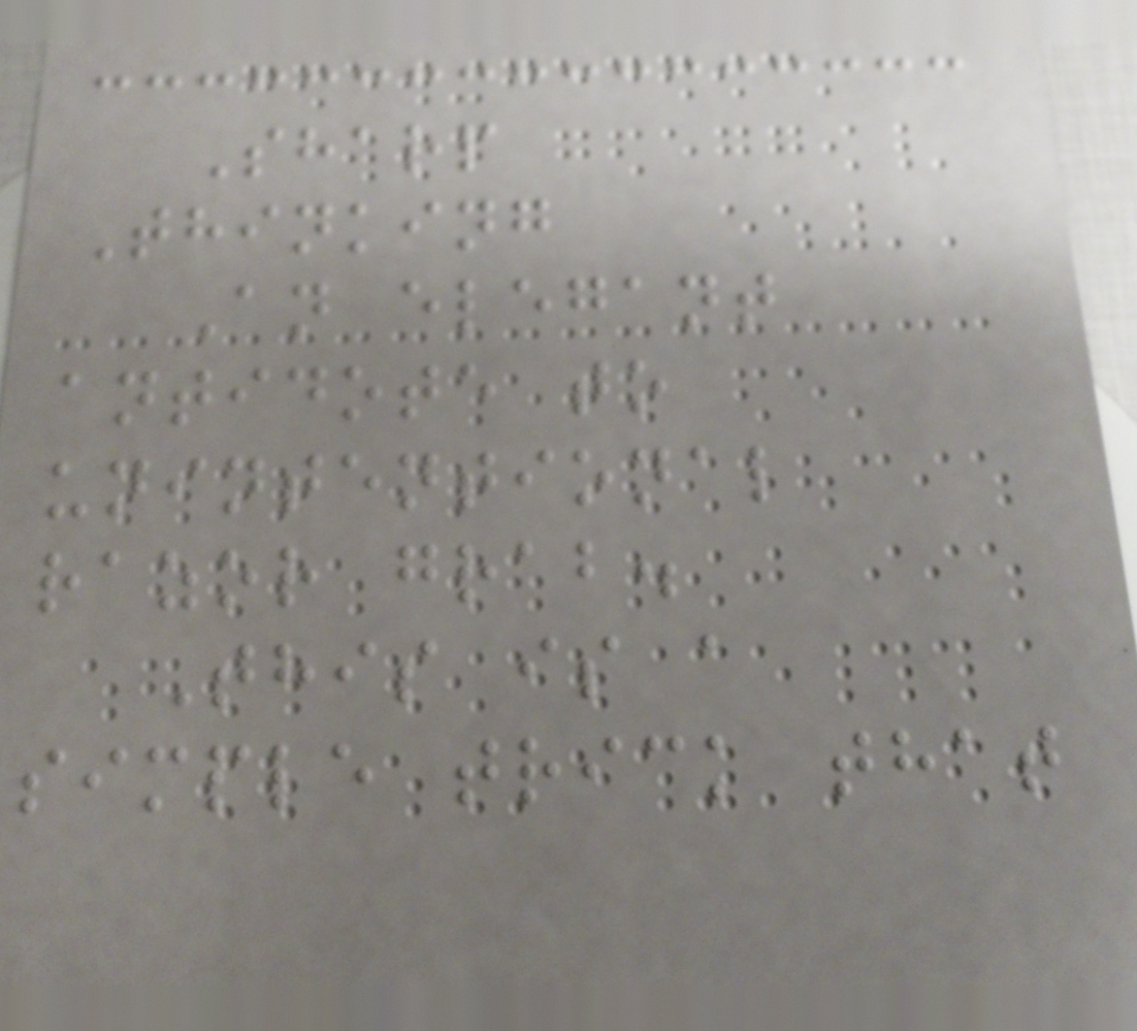Sharp
Thinking
An elegant
antidote to
unintentional
razor grab.
This is a
simple trick that
